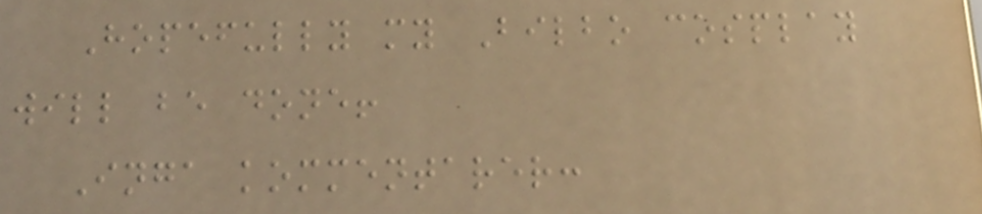Hopefully my Bilbo cosplay
will be done!
Inga kommentarer:
